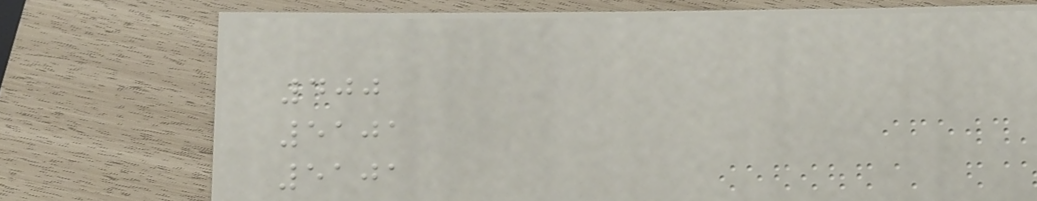400
5101
5101
